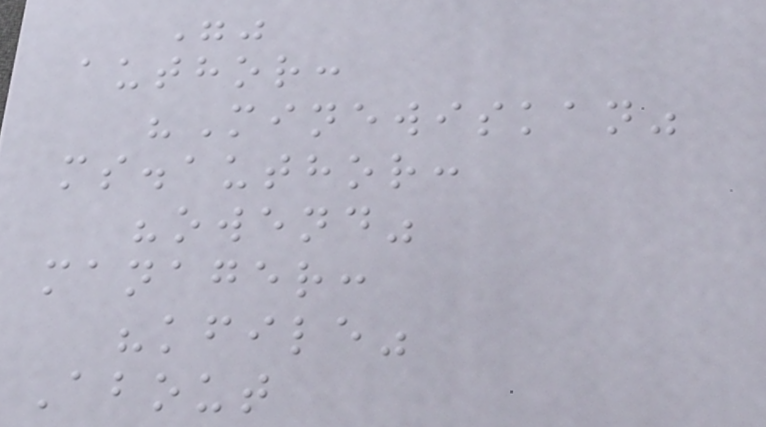""
author:
"Minewiskan"
ms.author:
"owend"
manager:
"kfile"
About
